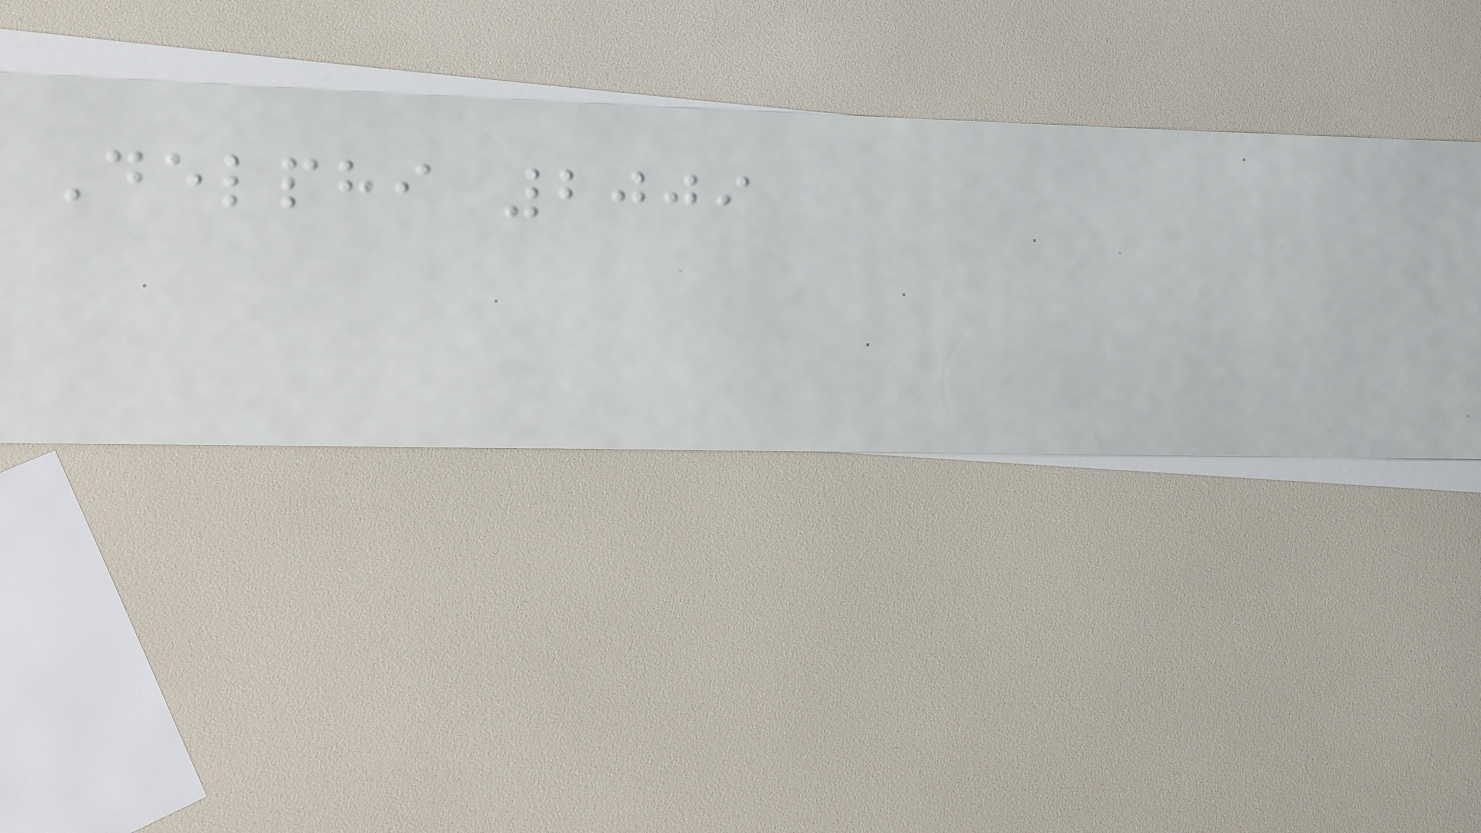Delphi 2009
